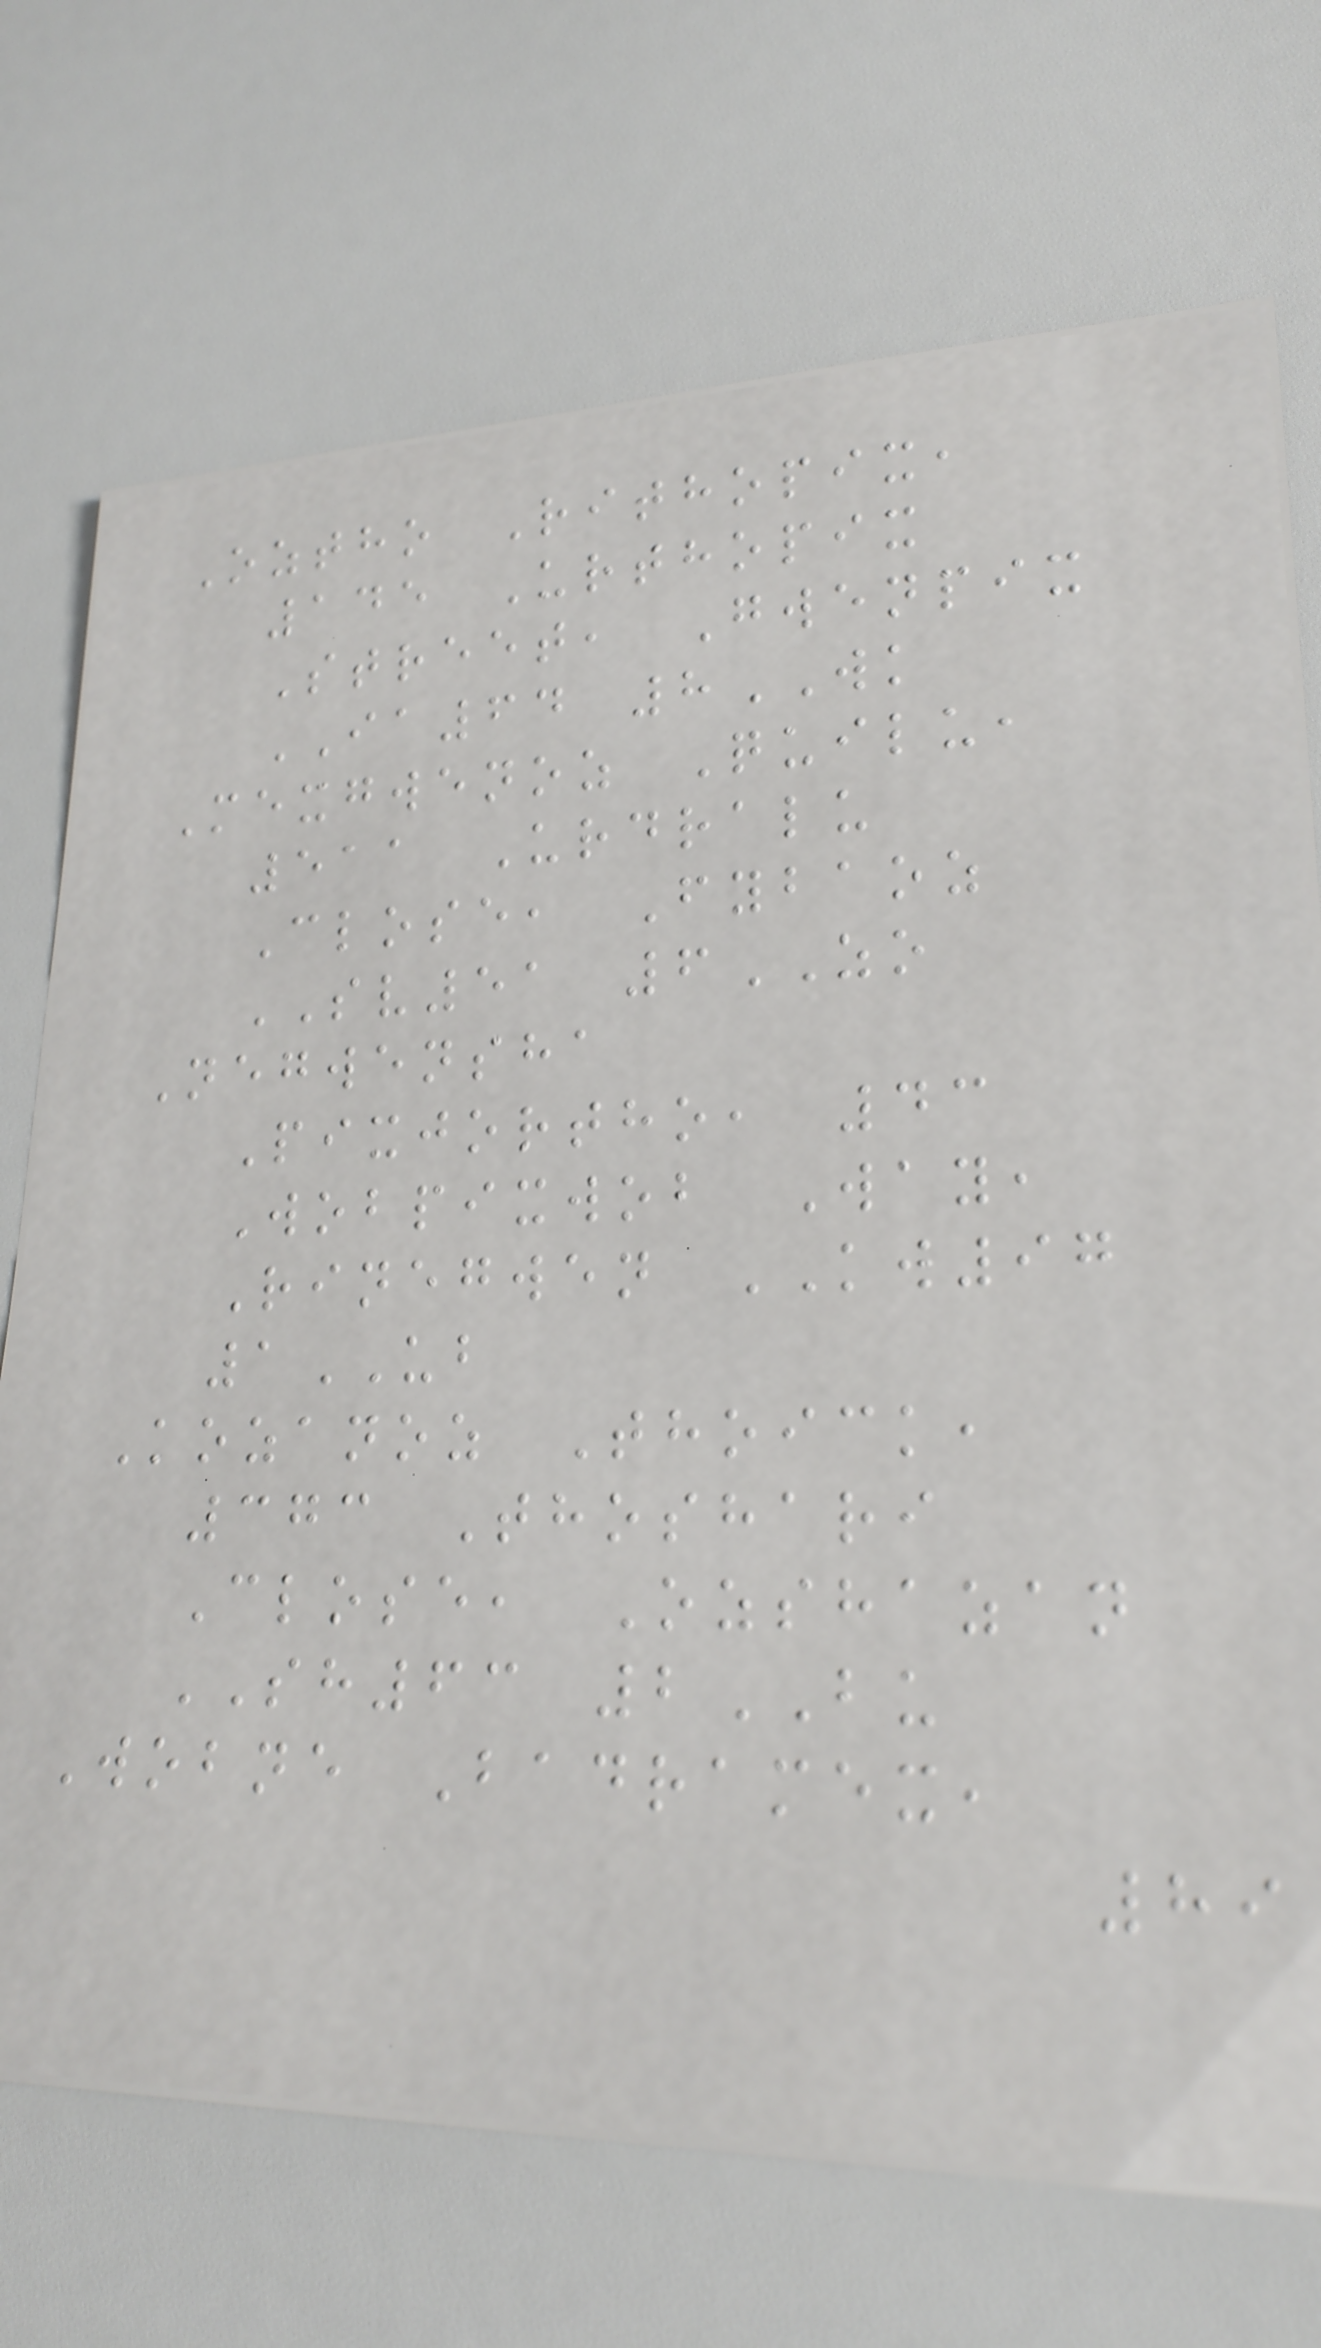Oztho Rithopix,
145 Urthopix
Street, Gwenpix
IA64 8WK
Mexgwenoz Quilu,
511 Urdralu
Close, Fybaoz
SV51 6ZO
Negwensha
Pixjortho, 43
Wobpixwob Way,
Rinegwen KW97
1UB
Kozanoz Thoick,
373 Thoshari
Close, Ozshazan
SH63 2BU
Wobne Badramex,
89
